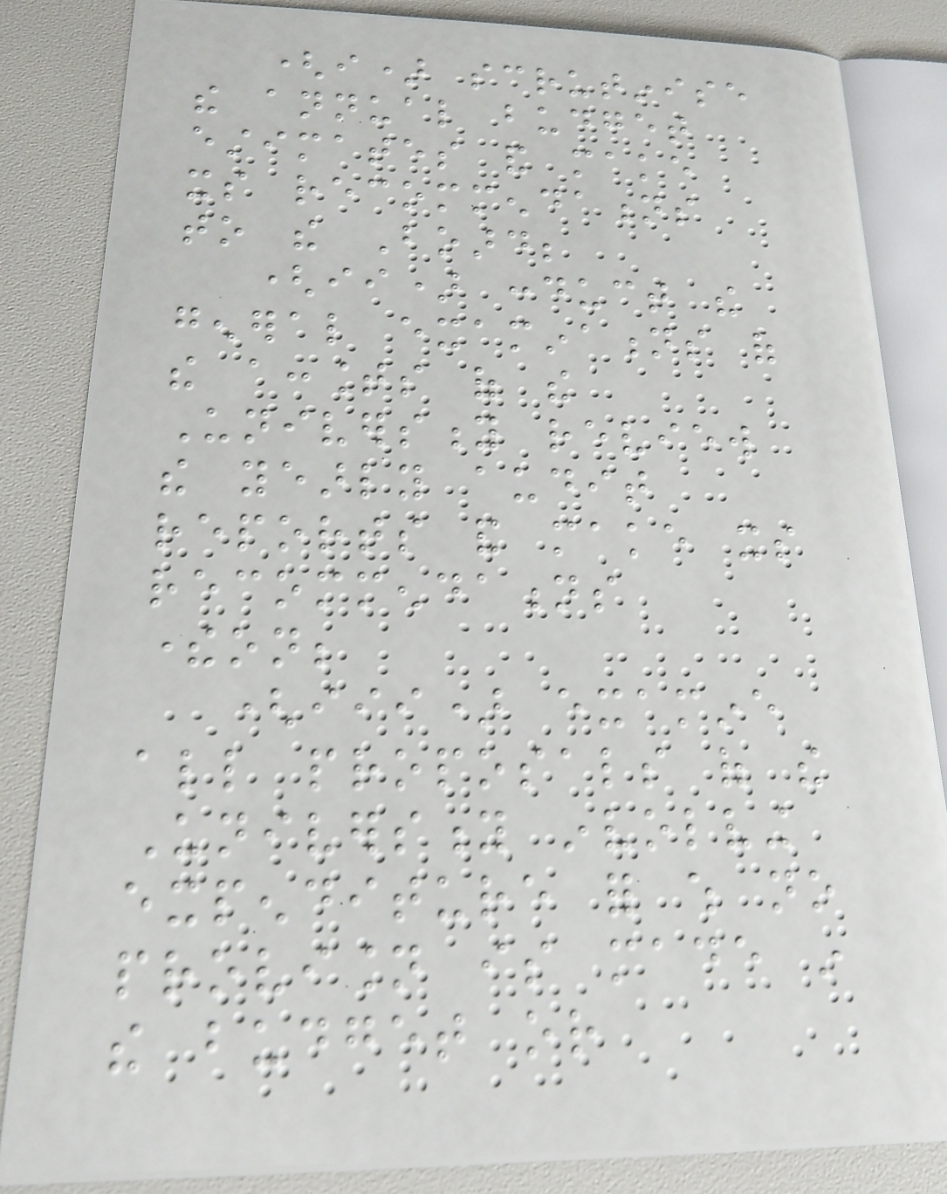(i) scrutinise
the annual budget
estimates and make
its recommendations
to the Board;
(ii) conduct the
general examinations of
the accounts of the
University review
the yearly audit
reports and make its
recommendations
thereon;
(iii) examine
all proposals of the
University involving
expenditure for which no
provision is made in
the budget or
